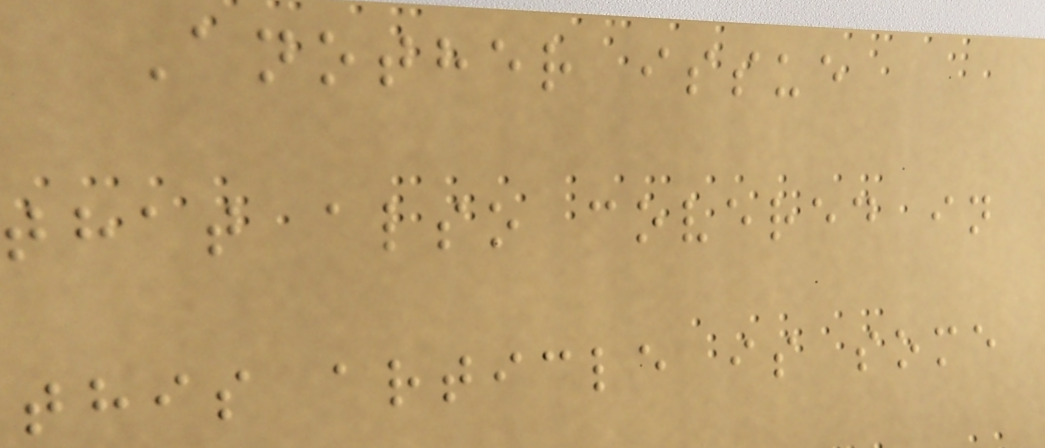Another issue
that also covered in
this article is some
